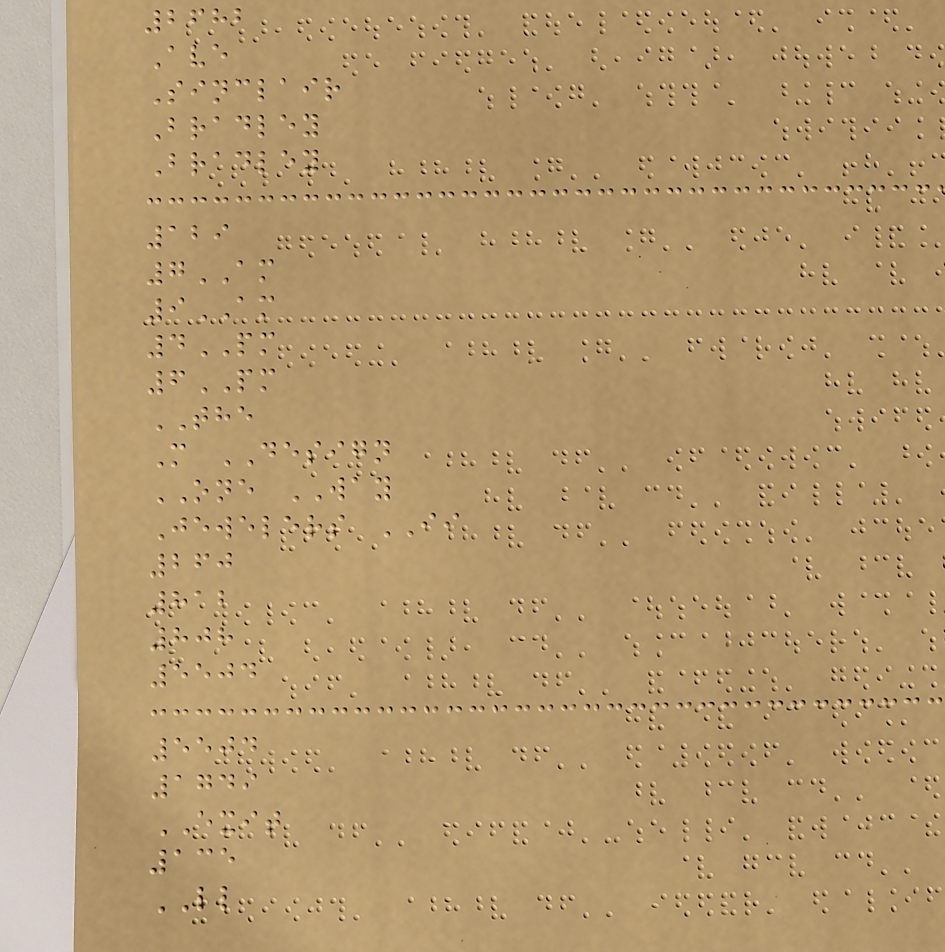2682
Ave
Sinclair
Bradley
Bradley
129
7AM
9AM
4PM
6PM
THE
M DESIGN
ONE WAY
Jewelers II
260
812
808
5504
5504
1749
EXIT
135
LL
